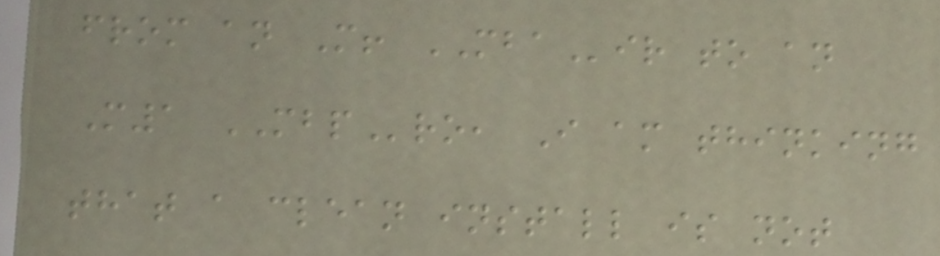from an M! MBAir to an
M1 MBPro, I am thinking
that a clean install is not
